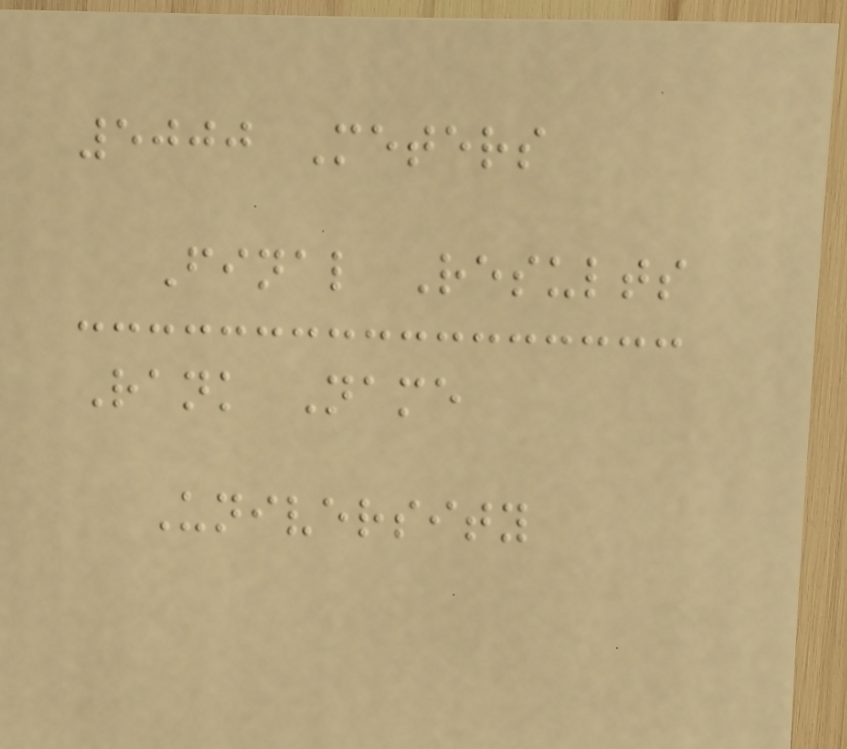5000 Meters
Final Results
Rank Name
University
